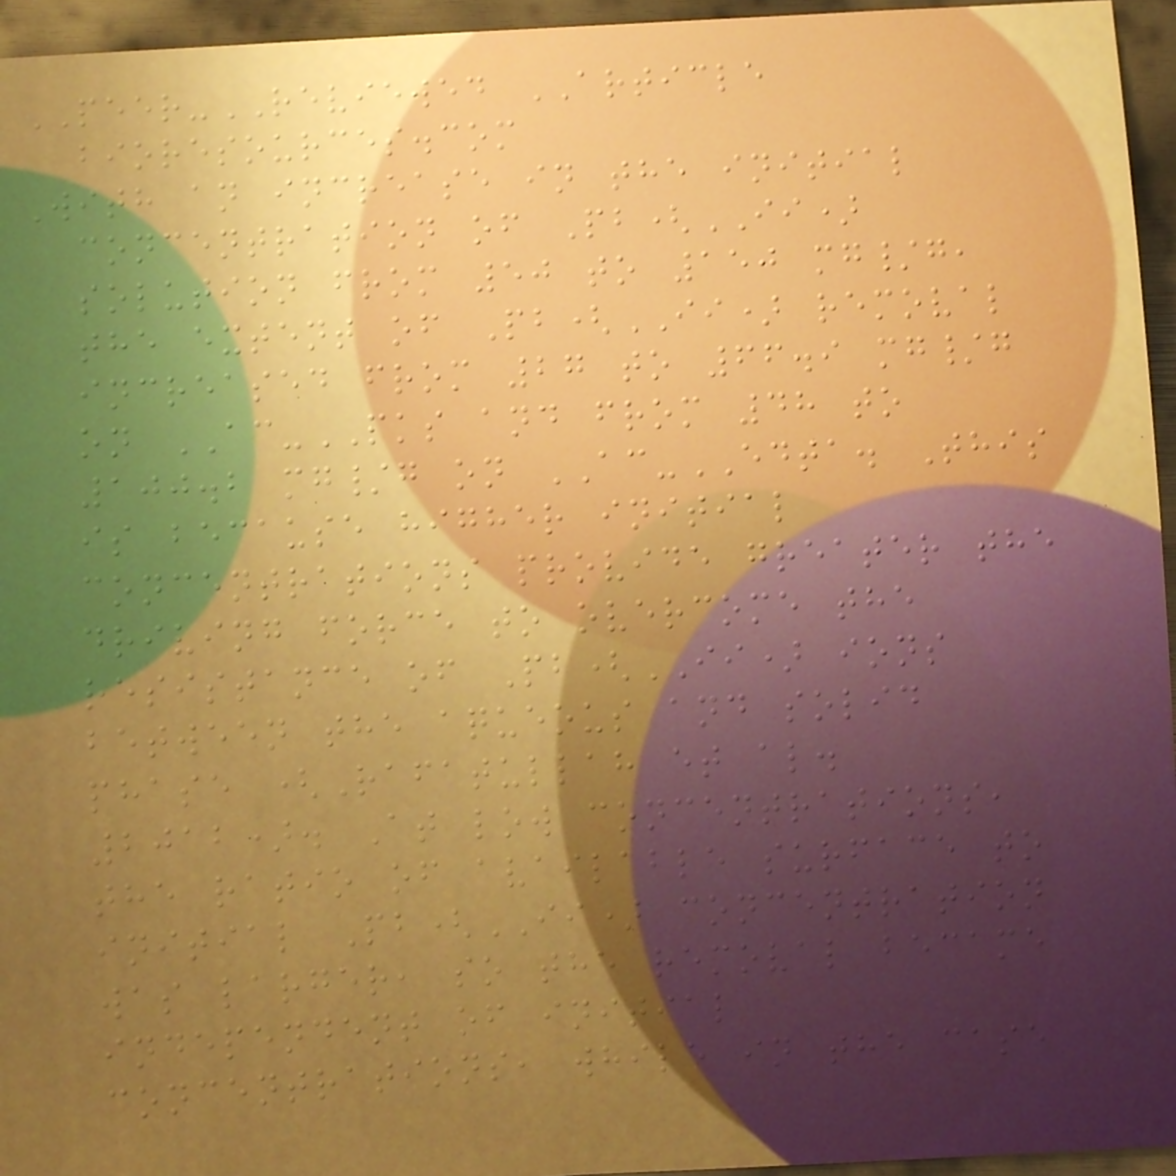PEER-REVIEWED ARTICLE
bioresources.com
With an increase in the initial
concentration of Pb(II)
solution from 50 to 150 mg/g,
the extent of Pb(II) removal
increased from 27 to 66.9 mg/g
on AC-PKS and from 48 to
100.2 mg/g on AC-EDTA. This
is because higher initial
concentrations provide greater the
driving force to overcome the
resistance of Pb(II) ions
between the aqueous and solid
phase (Rafatullah et al.
2012). At low concentrations,
the ratio of available surface to
initial Pb(II) concentration
was larger, so the removal became
independent of initial
concentrations, while in the case
